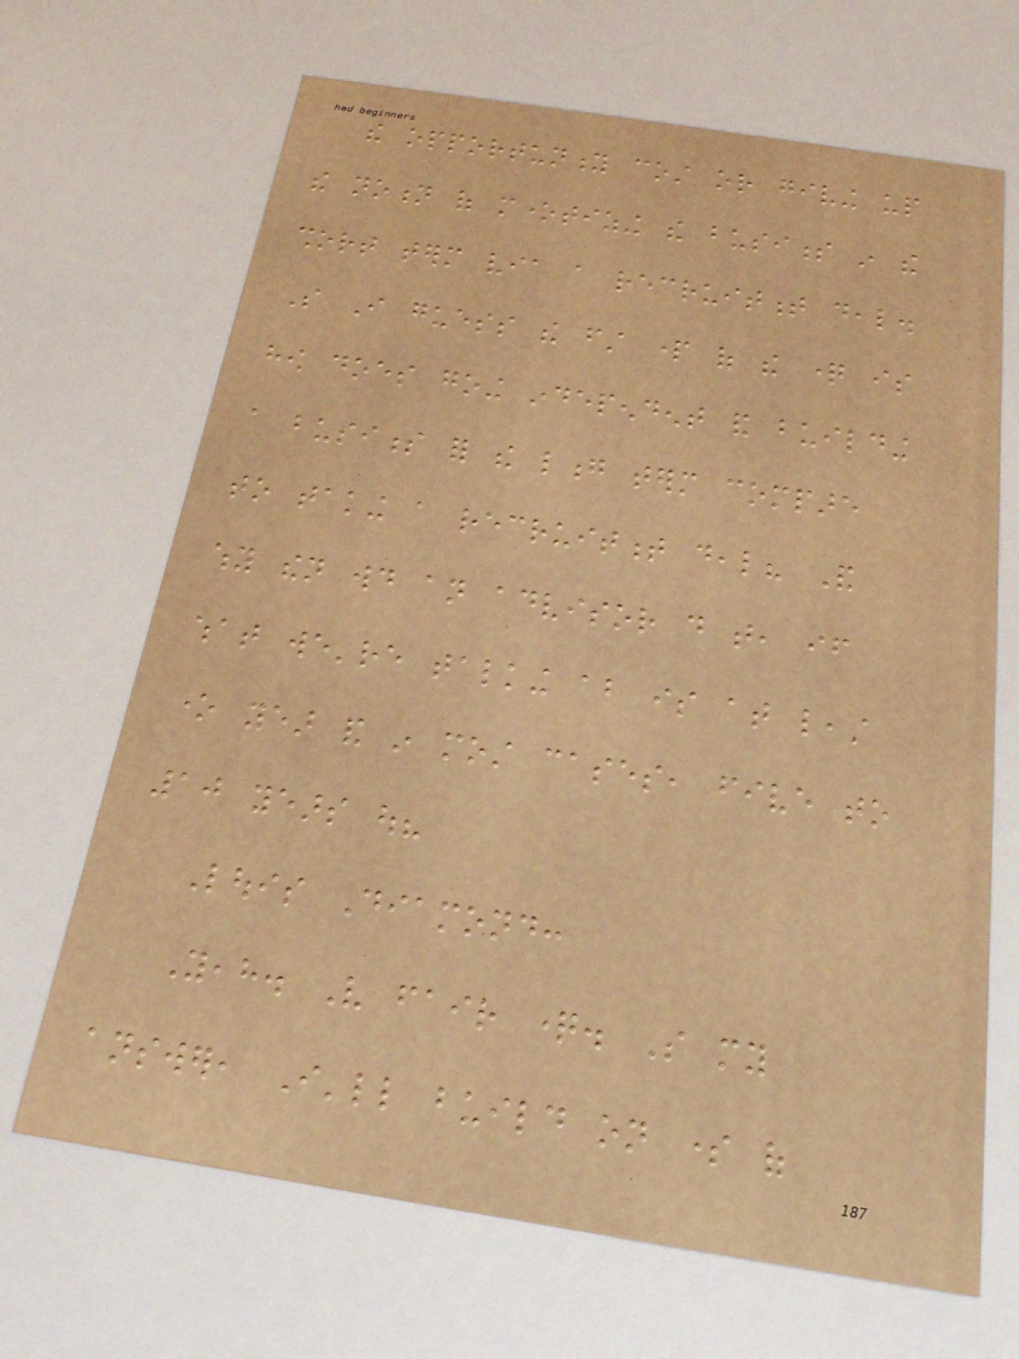the opportunity cost or giving up
the notion of monetizing the business in the
short term via a recruitment deal.
So I guess the first part of the question is
how does going independent and building
a business for the long term compare
to taking a recruitment deal? And
why then would an advisor do that, if
what we're talking about is at least
one year and in most cases, five to
10 years out?
Louis Diamond:
Yeah. Very fair question. So my
answer, I'll build on some of
